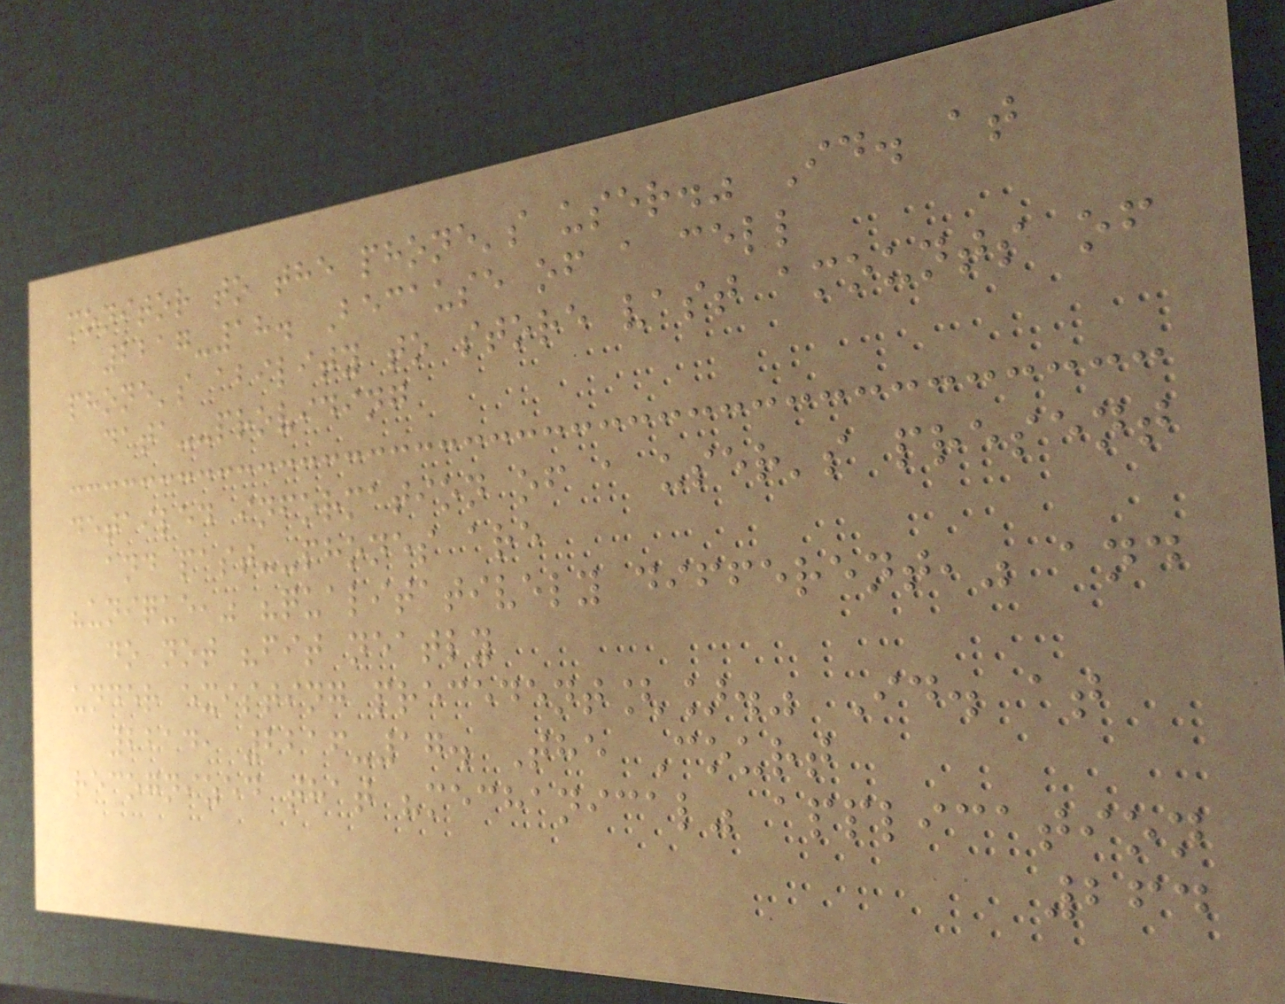monitor to the phone's user." Id. at
2217-18. Because of a cell
phone's ability to store vast amounts of
data--providing
detailed information of a user's present
and past--phones are
"unique," "qualitatively different," and
do not "fit neatly
under existing precedent[]." Id. at
2214, 2216-17. The Court
recognized that "mechanical" application
264
